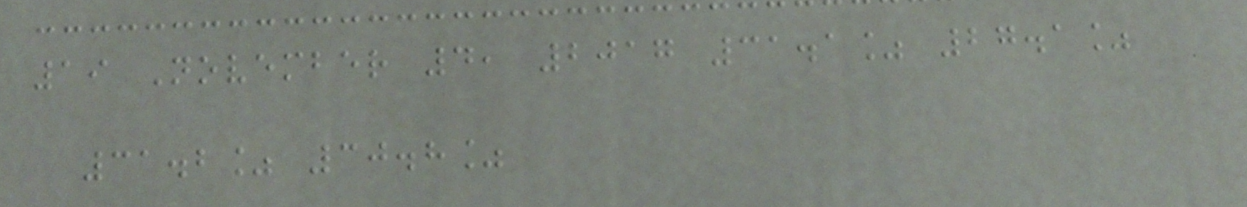19 November 4, 2017 31.1% 27.1%
31.2% 30.8%
